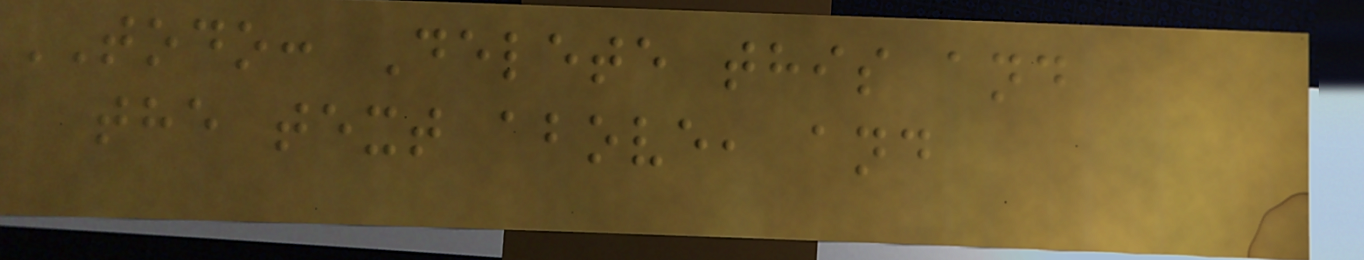TODO: Delete this and
the text above, and
